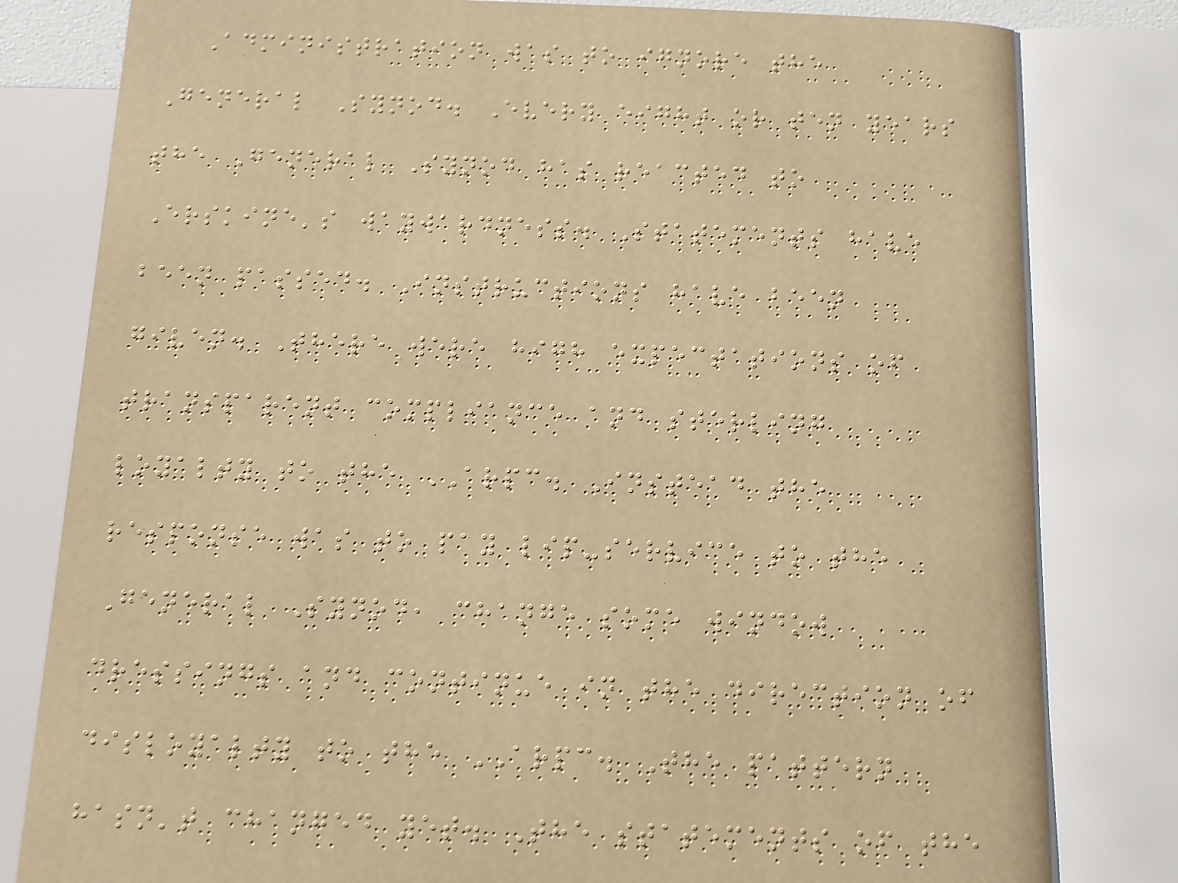Administration was to ignore the
General Synod. Every eight or ten years
the General Synod has reacted to
Erskine's waywardness. Statements have
been passed. Instructions have been
given. There were high expectations of
transparent compliance and sterling
loyalty to the ARPC. Instead the
response was to pay lip-service to the
General Synod, change some window
dressings and continue in the direction of
disloyalty to the ARPC. The pattern
hasn't changed yet. The statements of the
